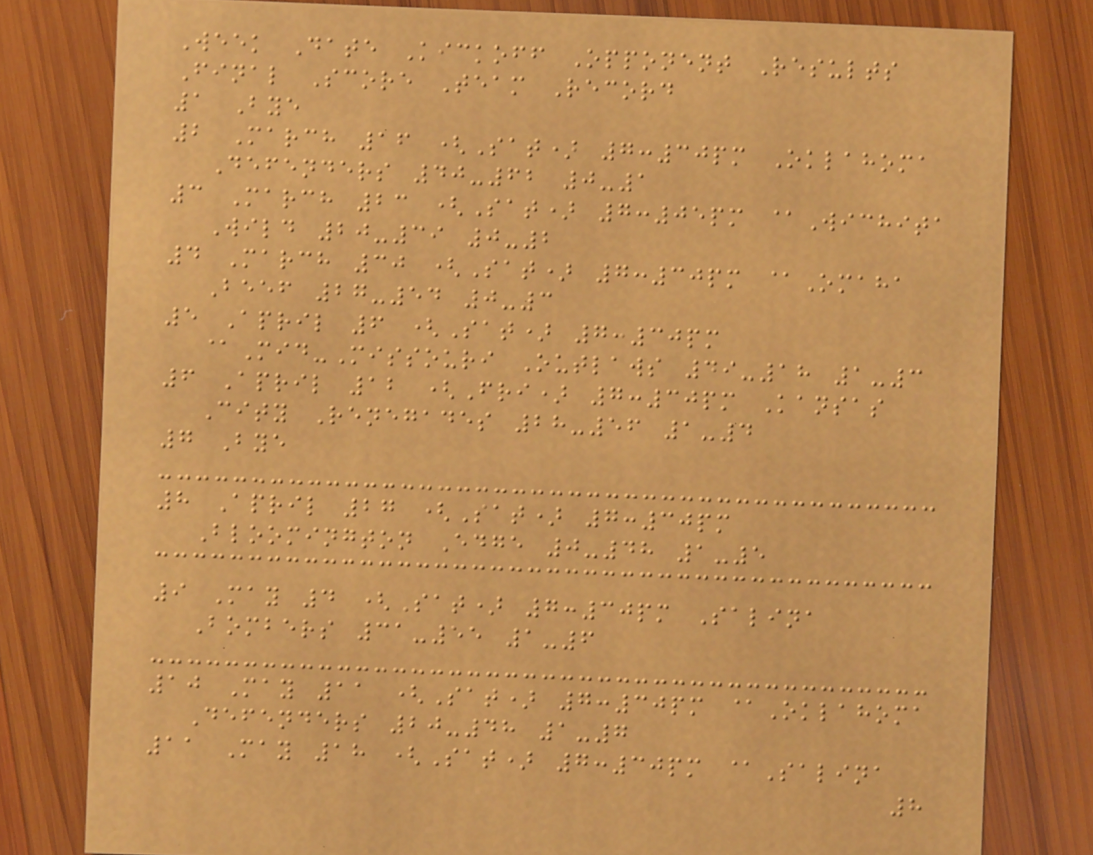Week Date Kickoff Opponent Results
Final Score Team Record
1 Bye
2 March 16 (Sat) 7:30pm Oklahoma
Defenders 40-62 0-1
3 March 23 (Sat) 7:05pm @Wichita
Wild 20-39 0-2
4 March 30 (Sat) 7:30pm @Omaha
Beef 27-54 0-3
5 April 6 (Sat) 7:30pm
@Mid-Missouri Outlaws 49-18 1-3
6 April 12 (Fri) 7:30pm Kansas
City Renegades 28-56 1-4
7 Bye
8 April 27 (Sat) 7:30pm
Bloomington Edge 0-48 1-5
9 May 4 (Sat) 7:30pm Salina
Bombers 31-55 1-6
10 May 11 (Sat) 7:30pm @Oklahoma
Defenders 20-48 1-7
11 May 18 (Sat) 7:30pm @Salina
8
